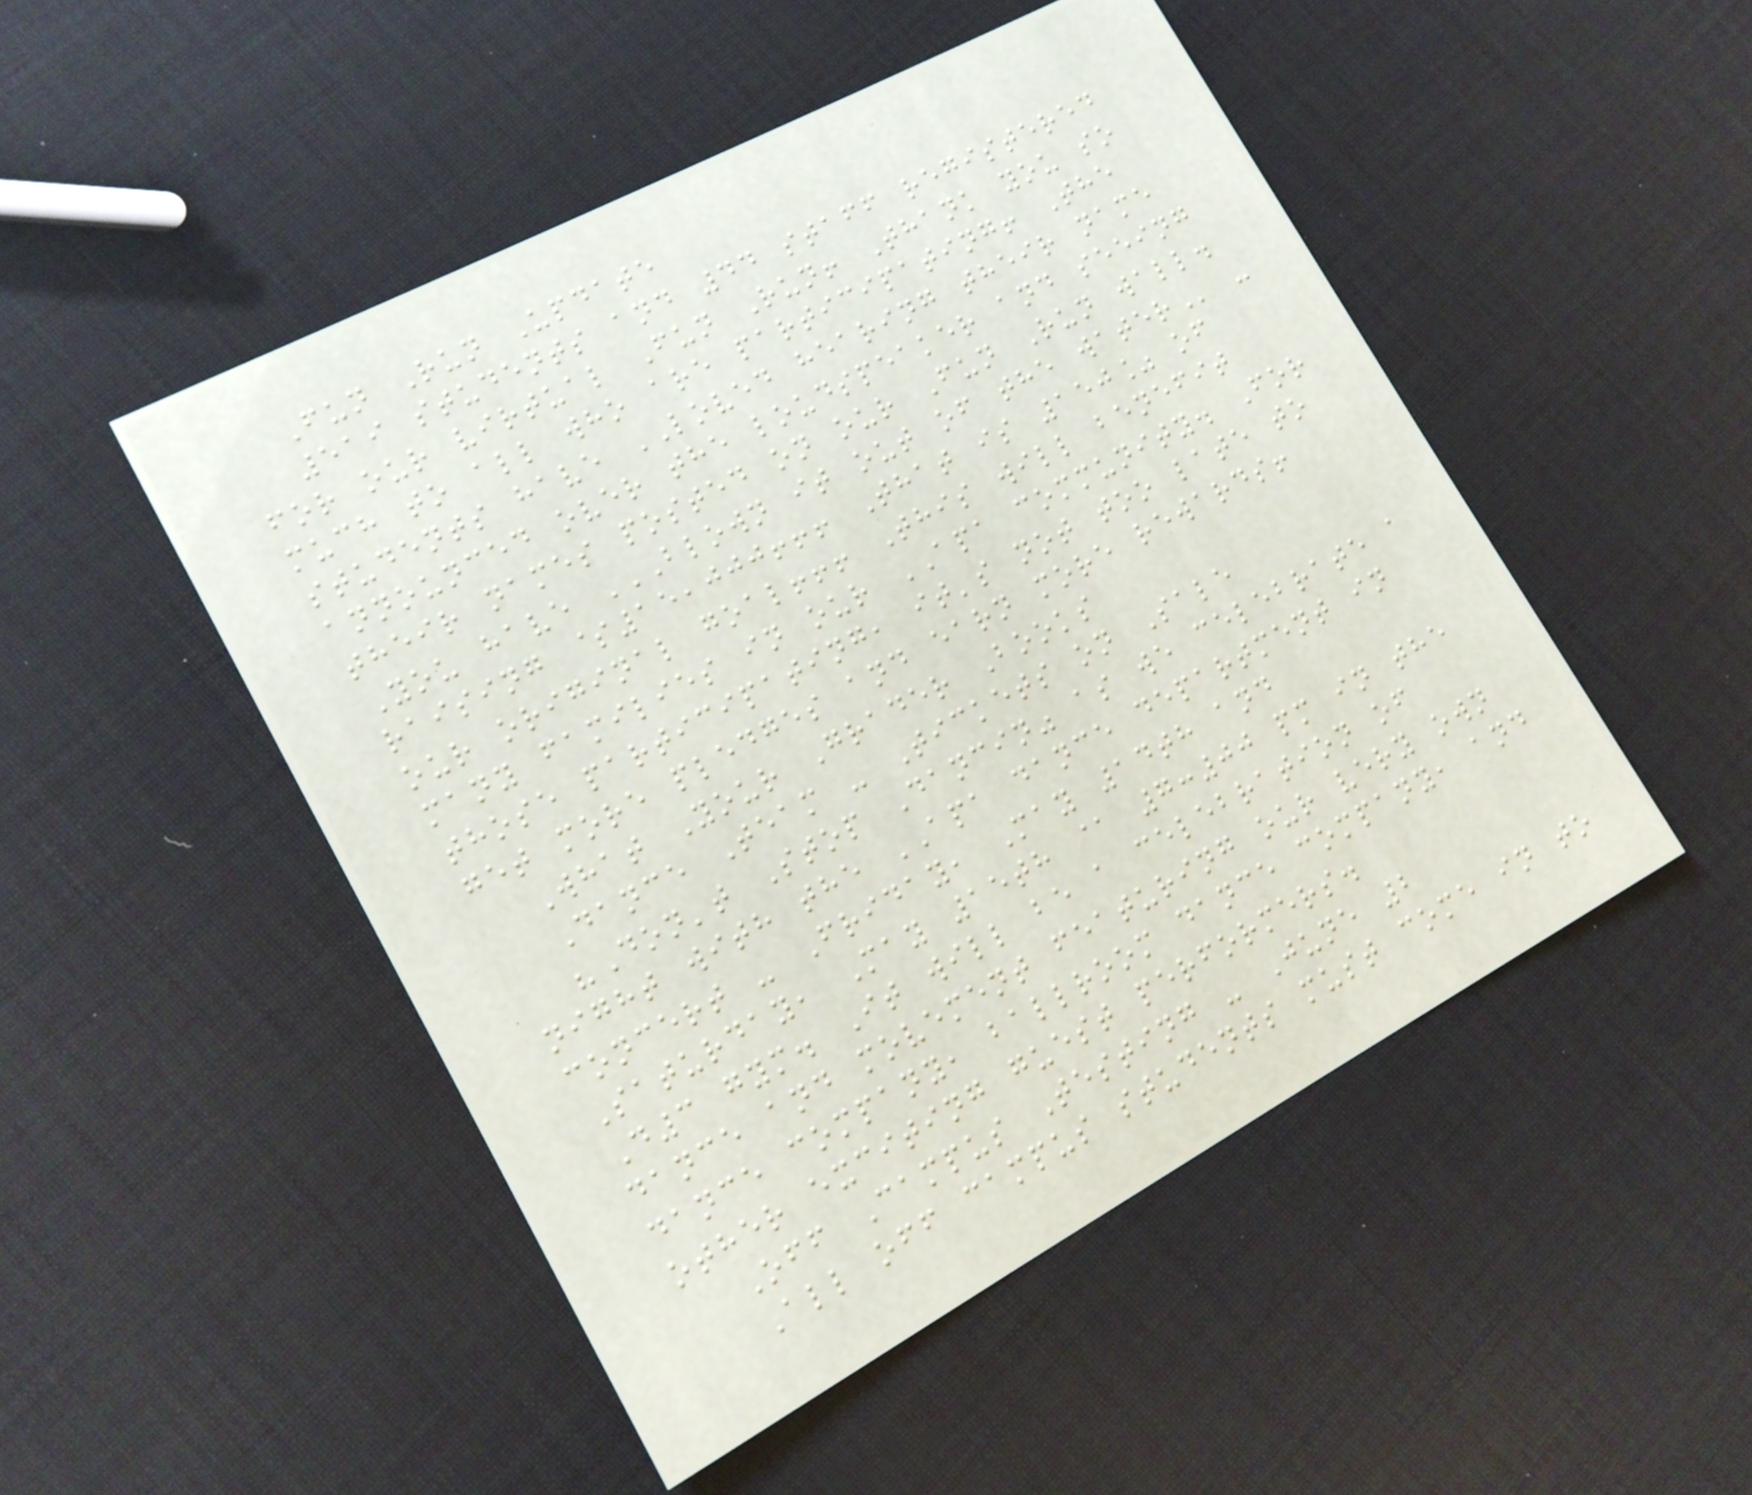Fun Run Update
519 students and 44 staff registered
for our virtual Fun Run! Thank you so
much to all who are participating! The
students have LOVED hearing their name
announced over the loudspeaker and seeing
their names posted on our Fun Run wall.
You have BLOWN IT OUT OF THE WATER -
raising $15,000!!! That is 150% of
our original goal!!! This will benefit
many families in our APA community. For
those participating, it's not too late to
get more pledges and earn more rewards!
What Your Grader Books
Dance Team - Tickets on Sale
"Don't Stop Dancin" as we celebrate a
night with the APA dance department in
concert - Friday, May 14th and
Saturday, May 15th @ 7:00 pm in the
D3 gym. It will be a celebration of
dance and movement featuring our very own
dance company, ballroom dance company, and
other exciting guest performers.
Off Campus Testing - June 2
All off campus students must come in to
